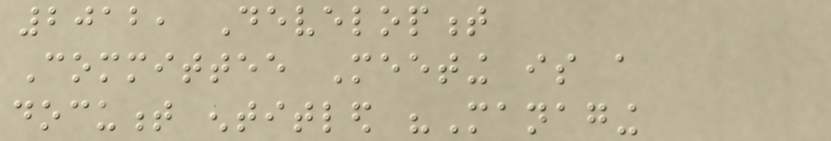2012, Development
Committee Meeting is a
document entitled "Managing
